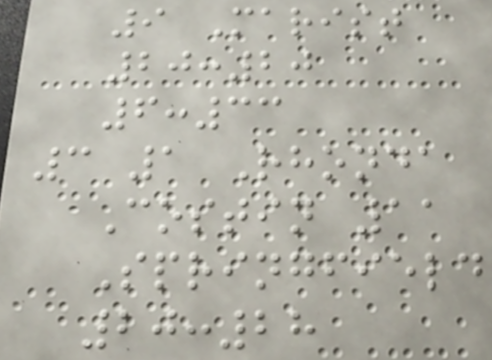9 Marist
20:20
6:33
3 1 Rhonda
Costin 11
Springfield
20:28
